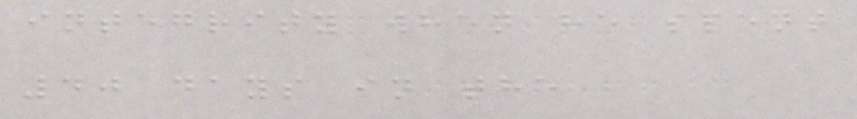integrity when he spent
40 days in the
